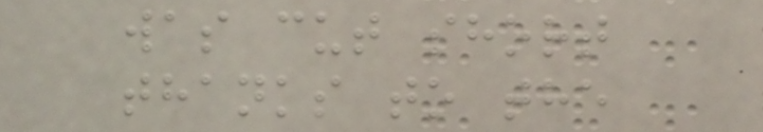was cut short
thanks to the
